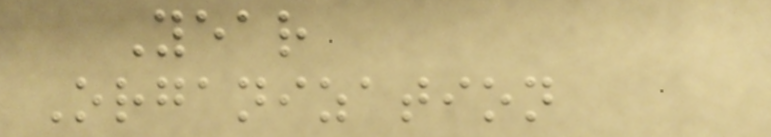Year
Organization
